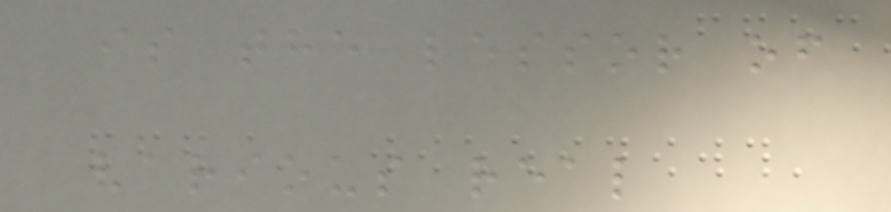is the lessor of
various real
